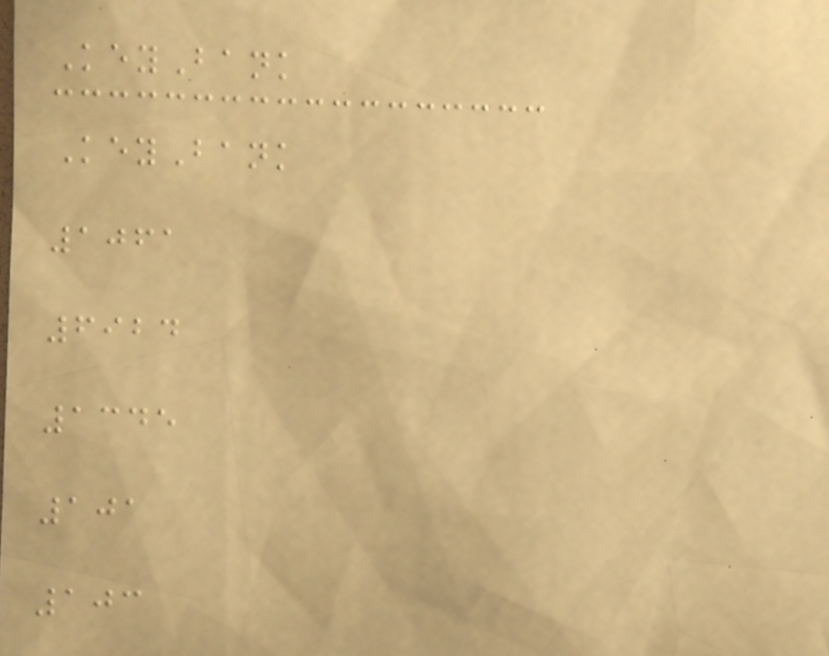KeyBank
KeyBank
1061
6924
1345
101
103
